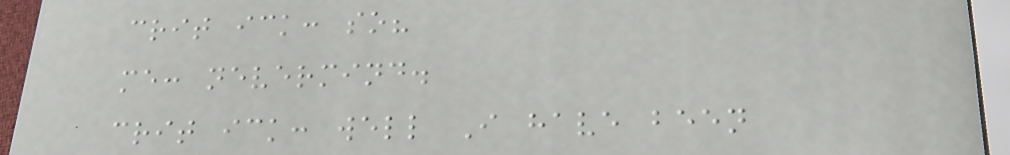crit ick: so?
me: nevermind.
crit ick: well I have been
